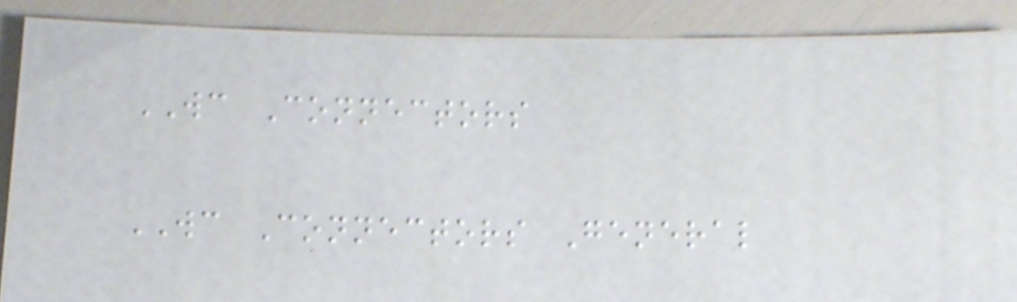WC Connectors
WC Connectors General
